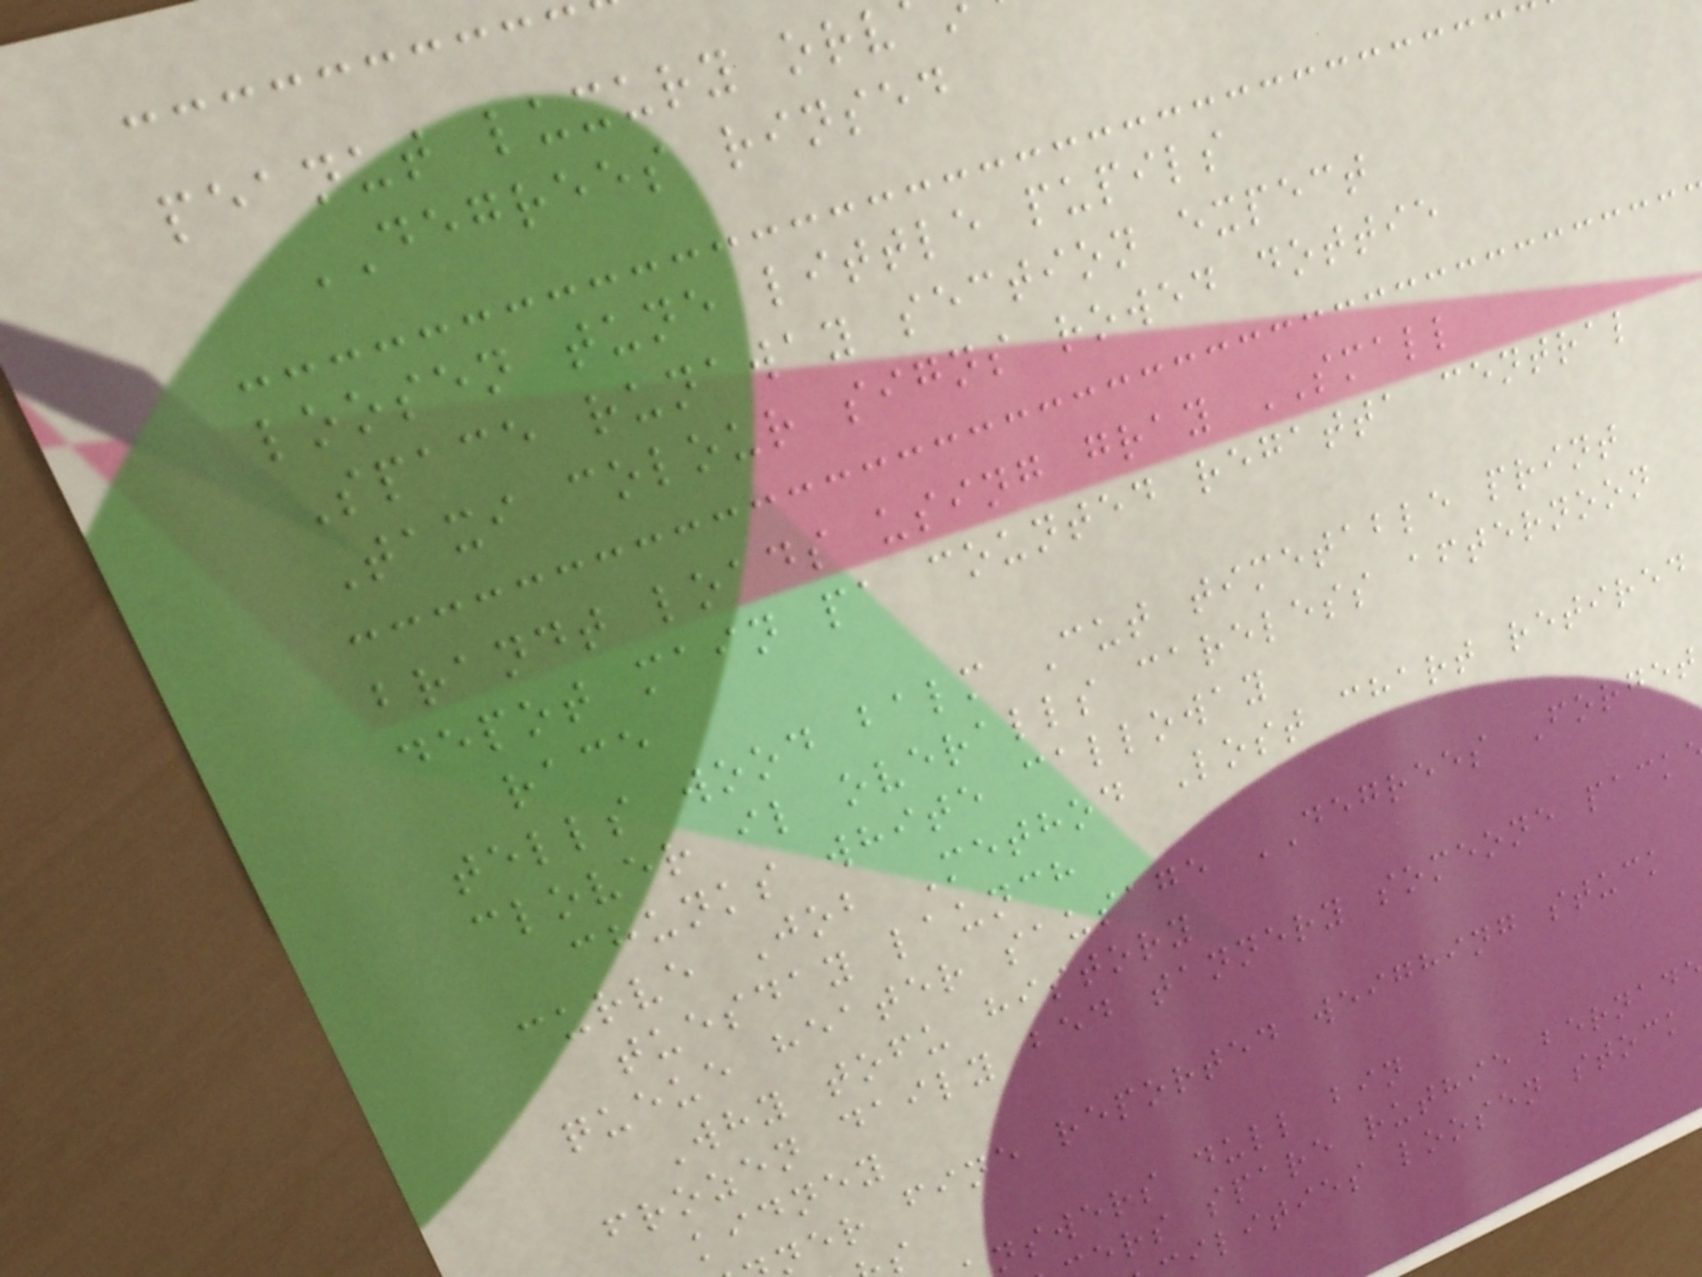peanut luxury orv
DEGREES rinsed
loosen tune little pupils
Space runaway section expect
Taxi colour signs rowed dottie
brandt loads using gray SMALL
depot main pa counted regatta central
race
tells wood balm Cut timetable print
clover il overalls careless afternoon
chunks white calloway
curve Job Method Lost chart retired
tuesday launch
queue heater sausage DEGREES Forget
Why tofu history
frozen daily bed tannery someone pack
kidney
er fine reported weighing stuck
nswers dull bin
ers spare ruthie bernad
ilities loosen stock
